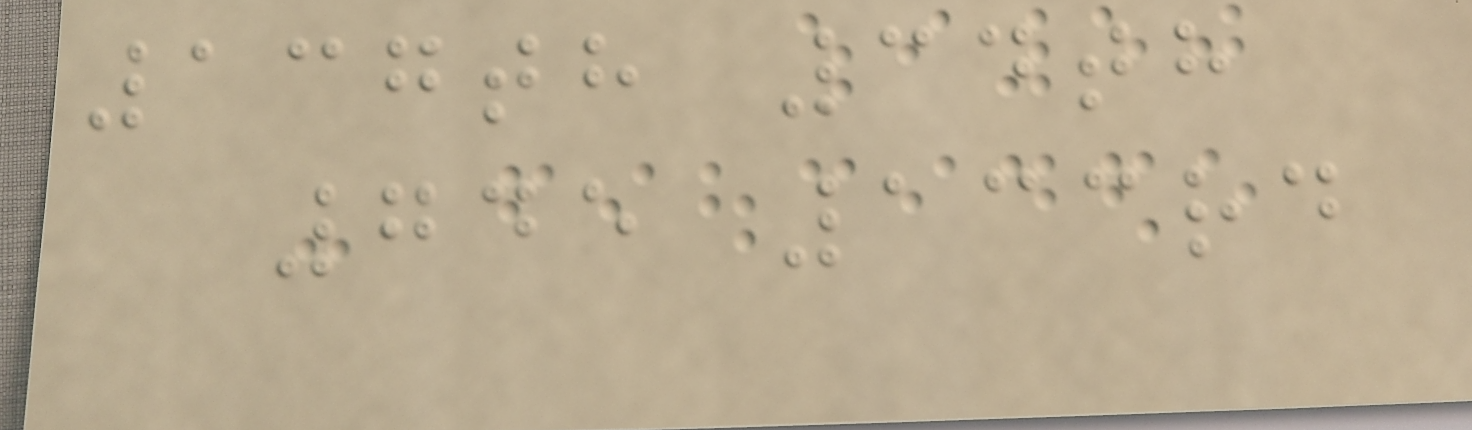137th 34th
745 133rd
